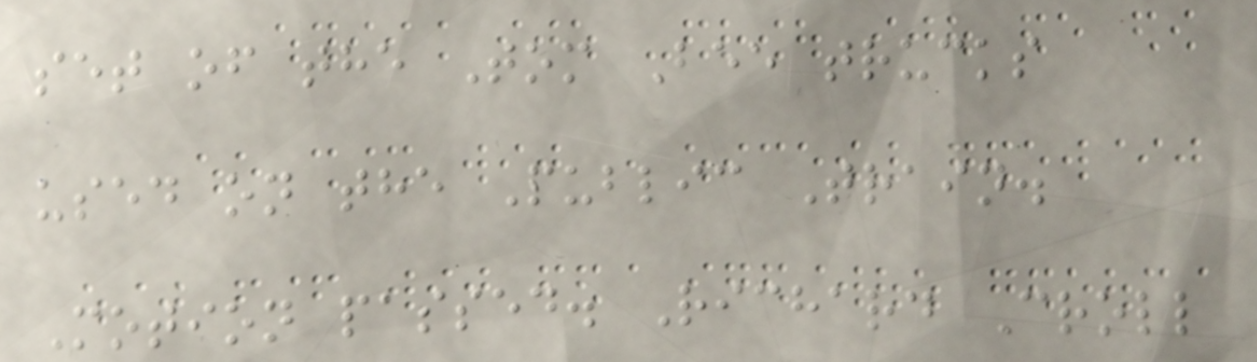set of the Tom Bee trucks
used on the Public Train.
Motion passed. Richard Croll
